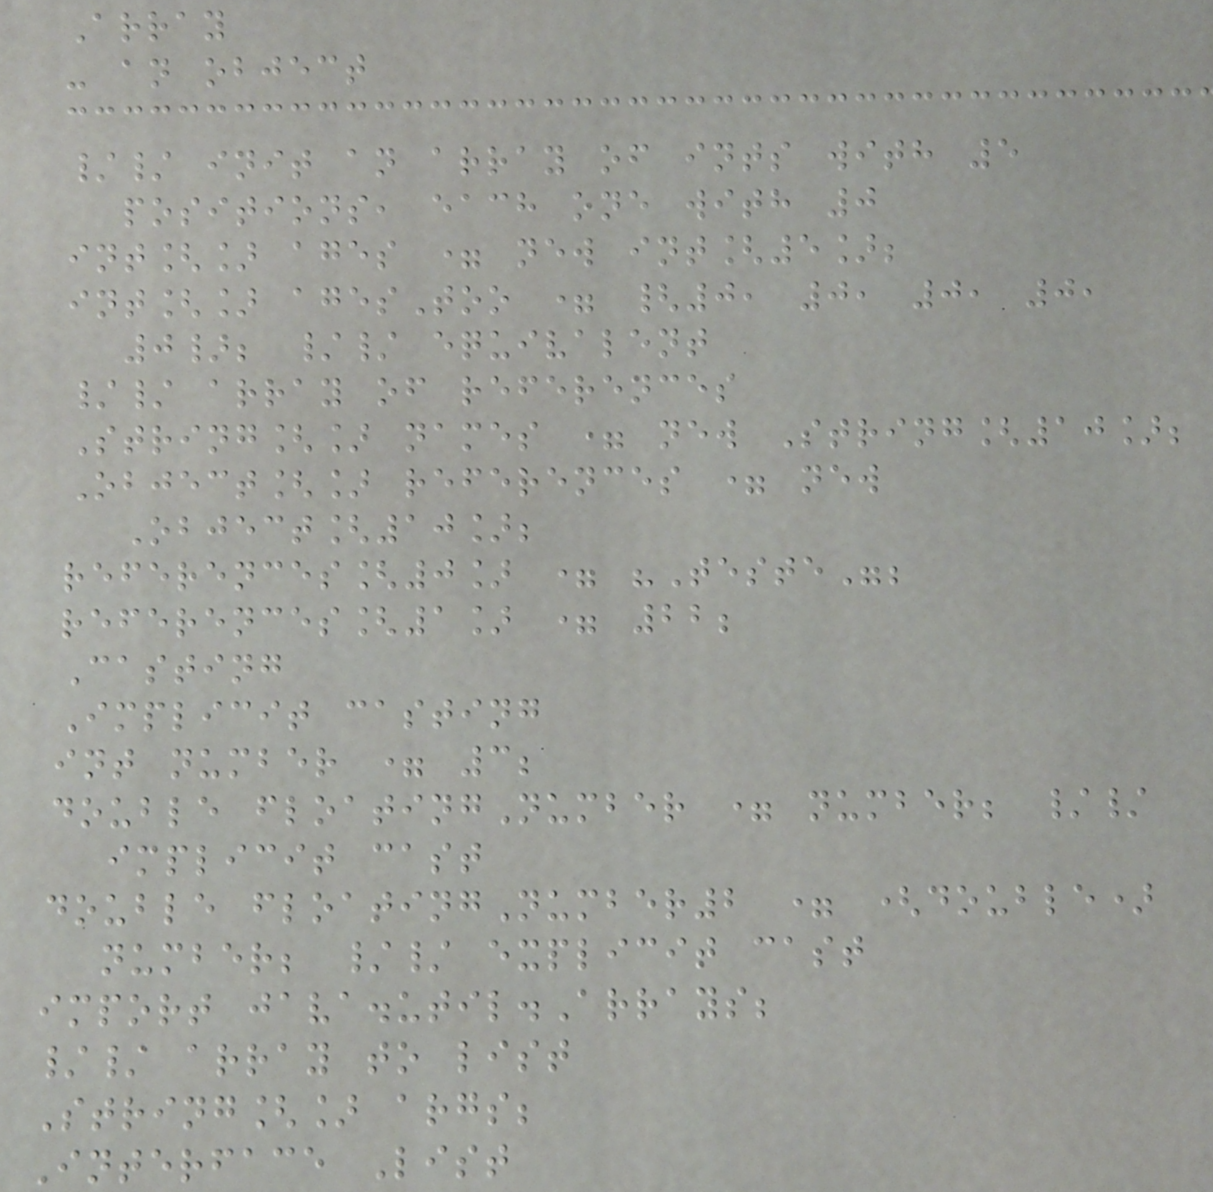Array
- an object
// init an array of ints with 5
positions, each one with 0
int[] ages = new int[5];
int[] agesToo = {0, 0, 0, 0,
0}; // equivalent
// array of references
String[] names = new String[10];
Object[] references = new
Object[10];
references[0] = "Teste";
references[1] = 22;
Casting
Implicit casting
int number = 3;
double floatingNumber = number; //
implicit cast
double floatingNumber2 = (double)
number; // explicit cast
import java.util.Arrays;
// array to list
String[] args;
Interface List
